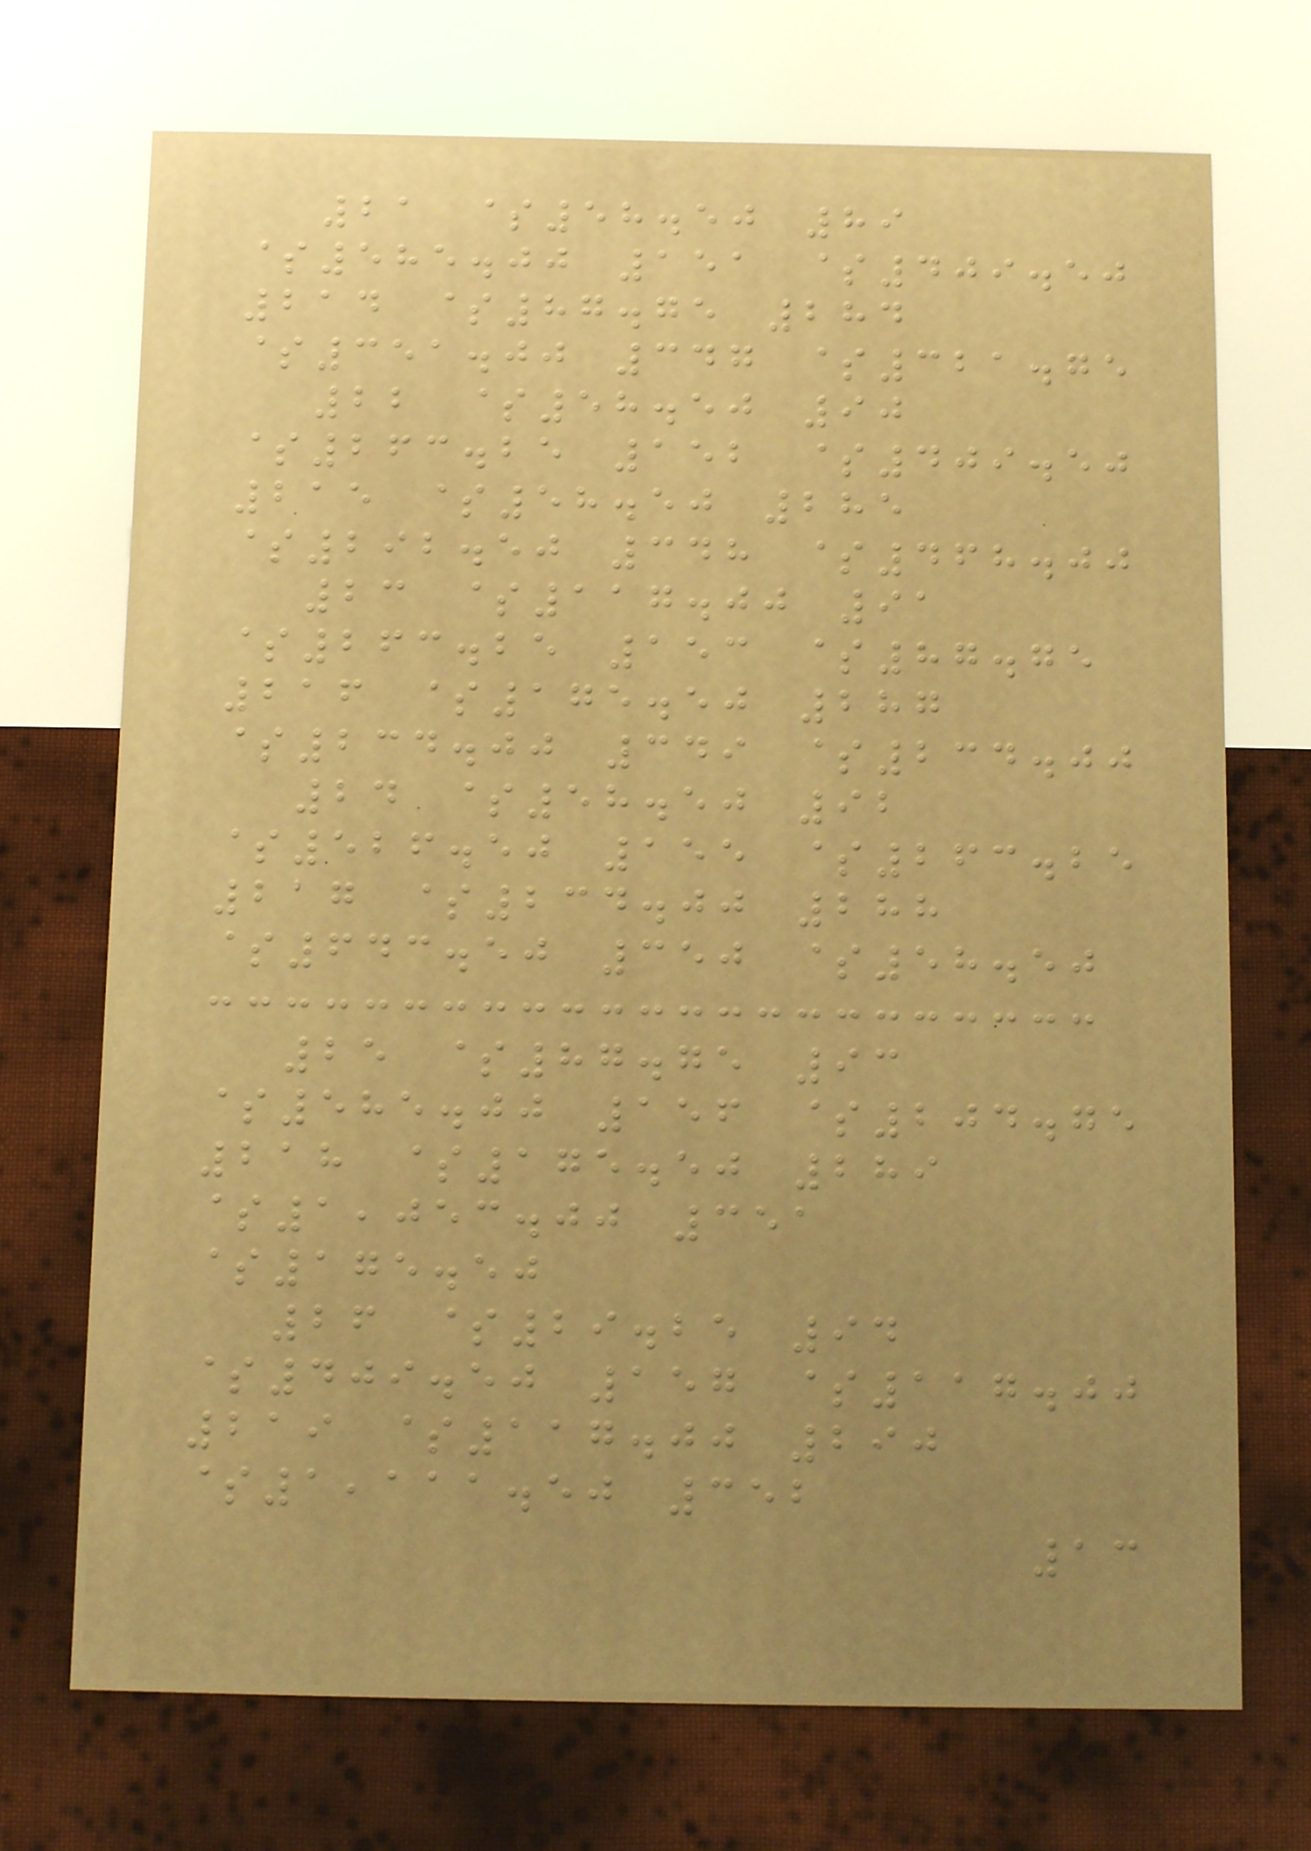21 $58.50 89
$585.00 151 $409.50
214 $87.75 284
$351.00 347 $321.75
22 $58.50 90
$263.25 152 $409.50
215 $58.50 285
$292.50 348 $468.00
23 $117.00 91
$263.25 153 $87.75
216 $175.50 287
$234.00 349 $234.00
24 $58.50 92
$526.50 155 $263.25
217 $234.00 288
$643.50 350 $58.50
25 $87.75 93
$585.00 156 $204.75
218 $175.50 289
$1,053.00 351
$175.50
26 $29.25 94
$409.50 157 $117.00
219 $117.00 290
$1,111.50 352
13
